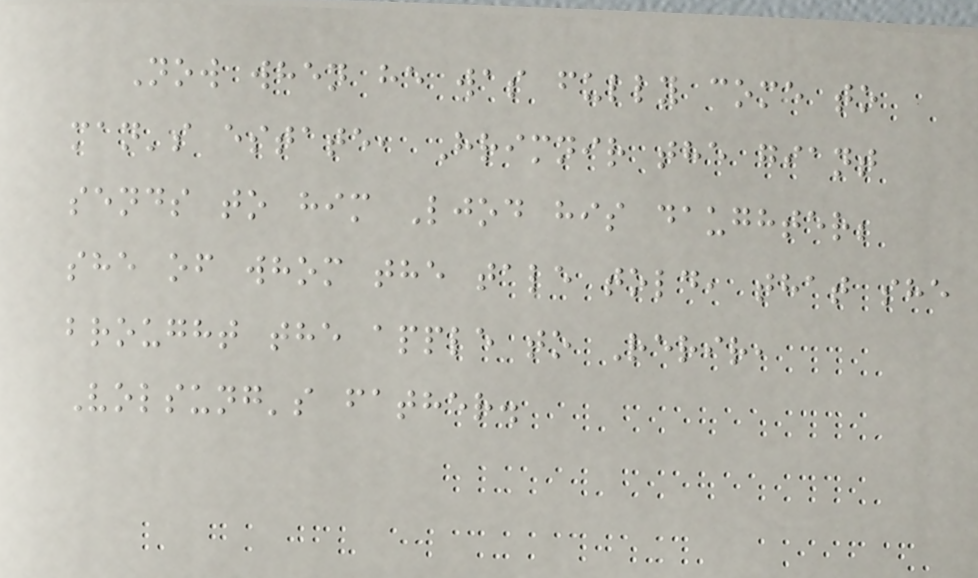Now when he was fully come to
man's estate, Hrimnir the giant
sends to him Ljod his daughter;
she of whom the tale told, that she
brought the apple to Rerir,
Volsung's father.
